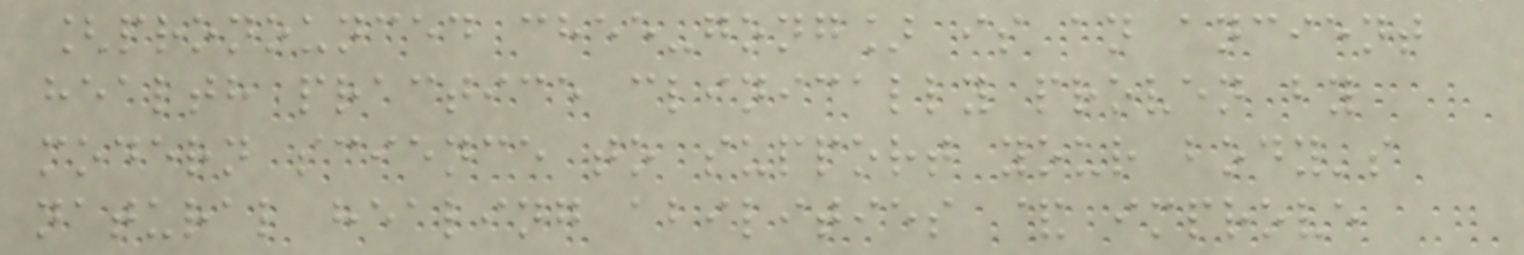[pronounced chee-gong] is an ancient
health practice clinically proven by
modern science to support your body's
natural healing abilities & improve
